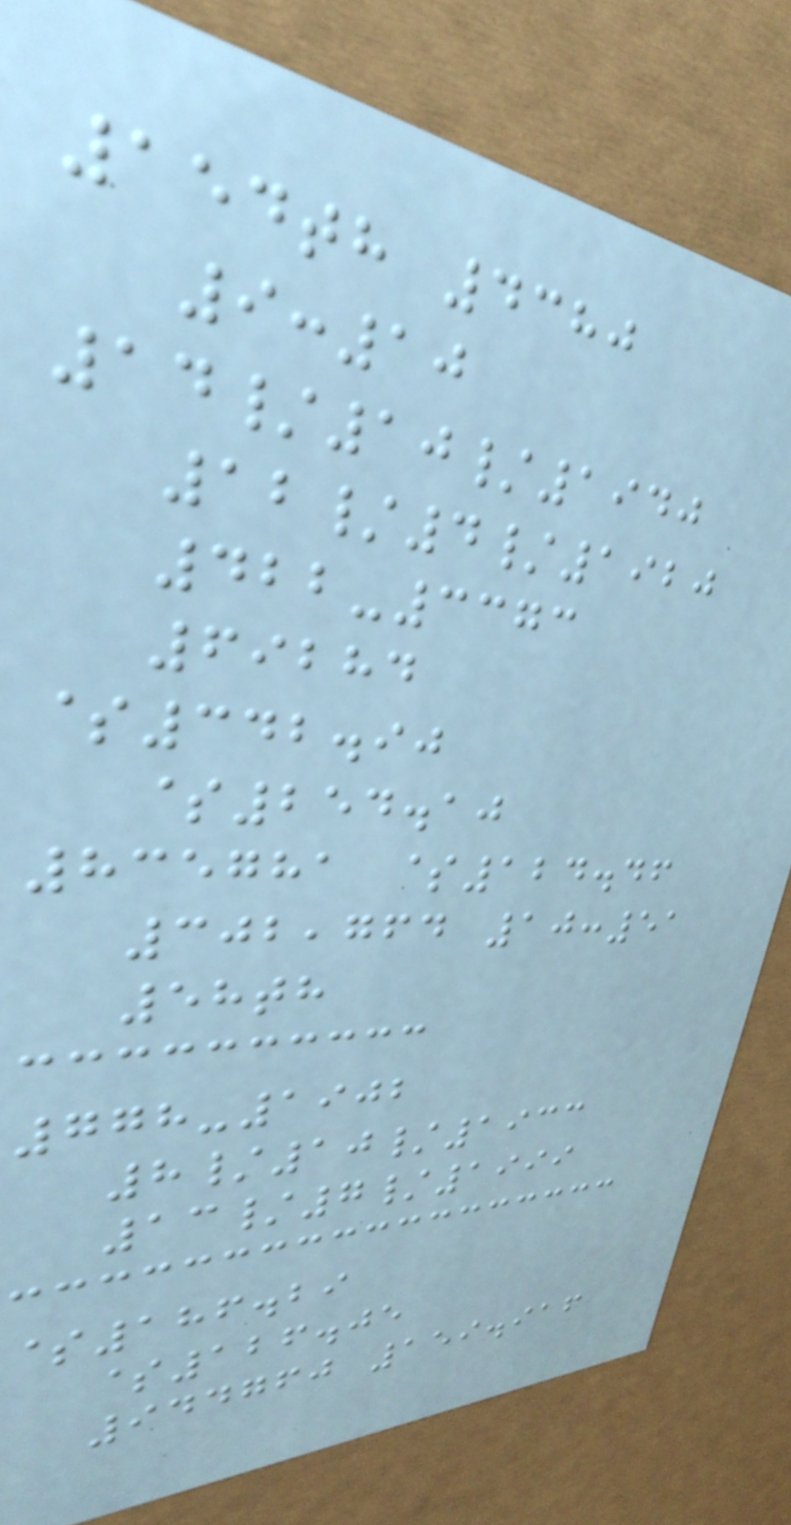154th 4380
9:10
14/10/1940
12/4/1920
422-3373
69284
$342.90
$254.10
835781 $124.46
302,764 10:51
58th
778-1902
8/10/1933
13/7/1999
$186.29
$126.05
944760 159.916
